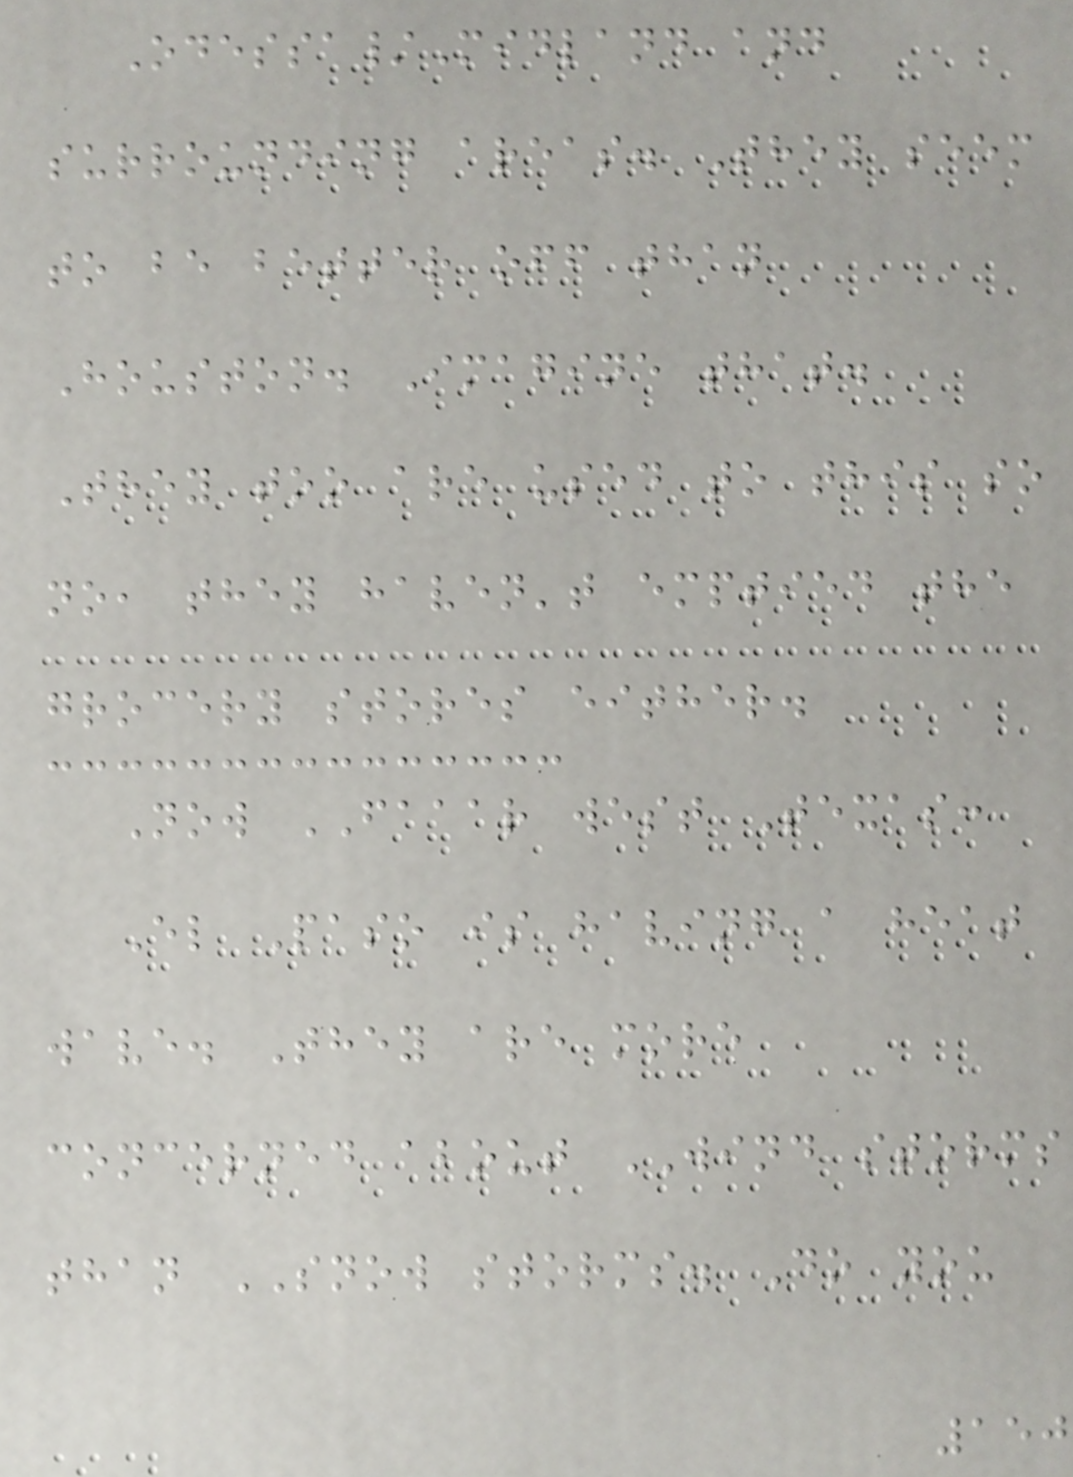Odessa/Midland and
surrounding areas. They seem
to be better off than
Houston. Imagine that.
They too are used to this so
no, they haven't emptied the
grocery stores either.
Now FAAAR west Texas:
El Paso is having a heat
wave. They are more
concerned about WIND storms
than SNOW storms. Do you
150
